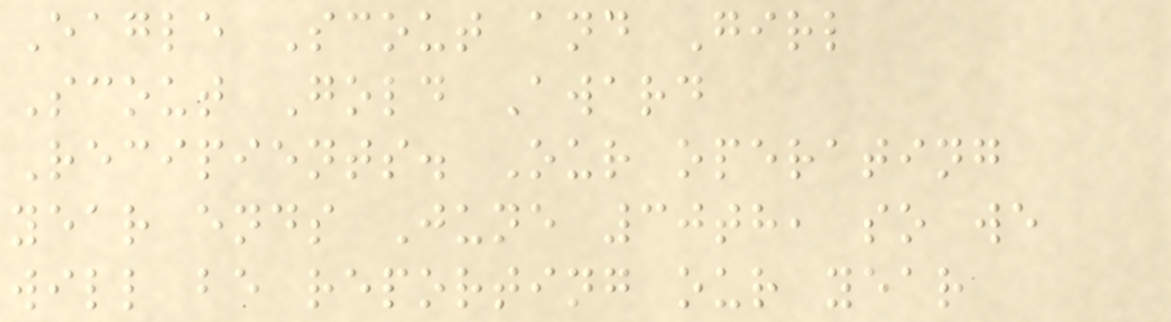Eagle Scout and Girl
Scout Gold Award
Recipients. Our operating
year ends June 30th, so we
will be reporting our year
